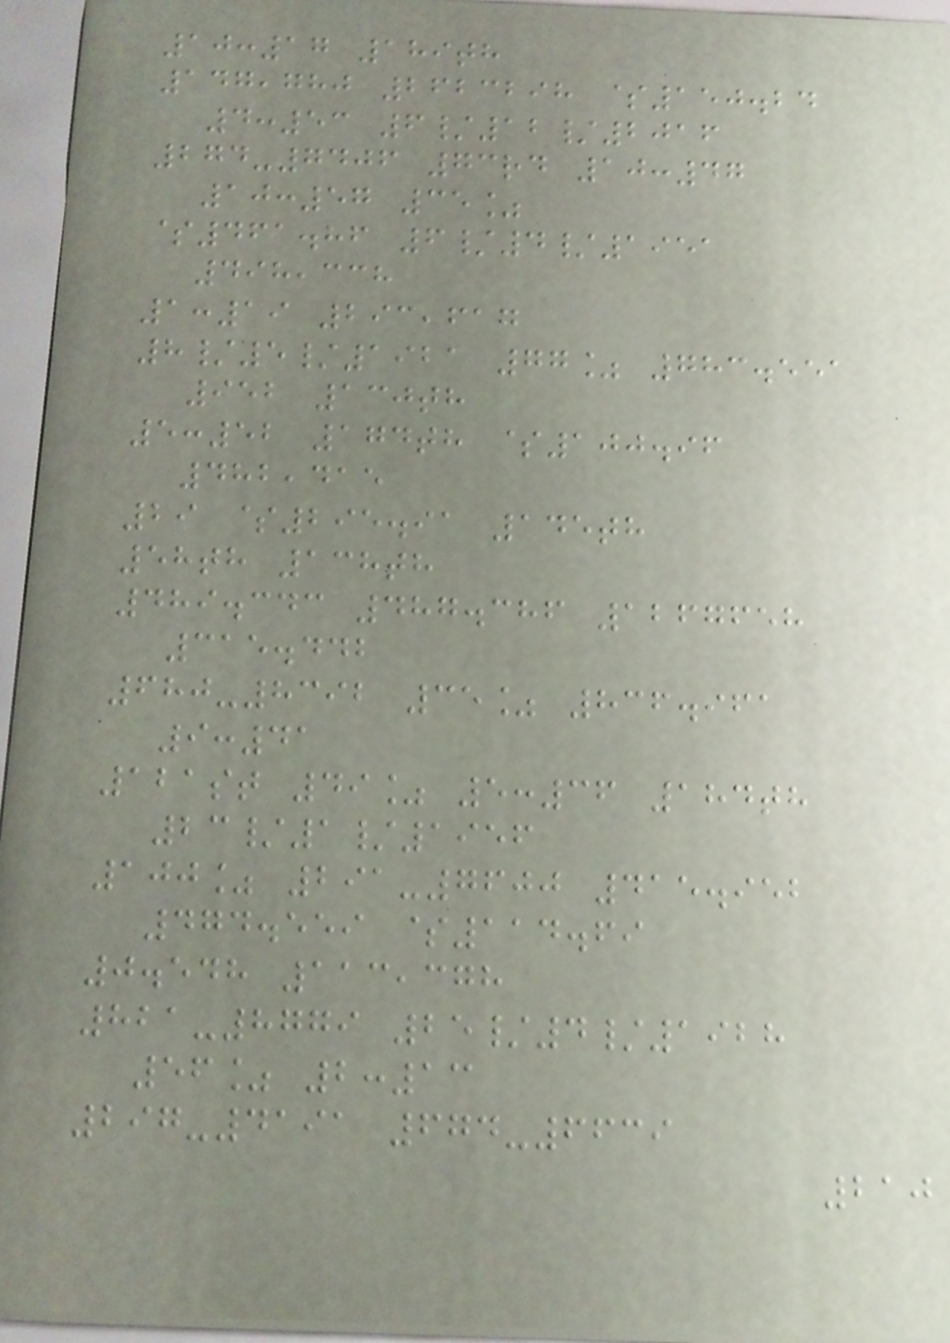10:17 189th
147,780 2623298 $150.24
4:53 6/12/2016
274-7406 73rd 10:47
10:57 35%
$461.86 6/4/1951
498,338
1:19 293,617
8/5/1921 77% 783.551
952 130th
5:52 174th $100.96
482,415
29 $295.91 145th
58th 138th
489.343 487.386 1267658
315.442
680-8392 35% 836.961
9:41
121st 49% 5:36 184th
23/1/1956
100% 291-7600 415.952
474.559 $114.69
0.548 113,378
821-8779 25/4/1928
56% 2:13
297-4191 674-6639
210
